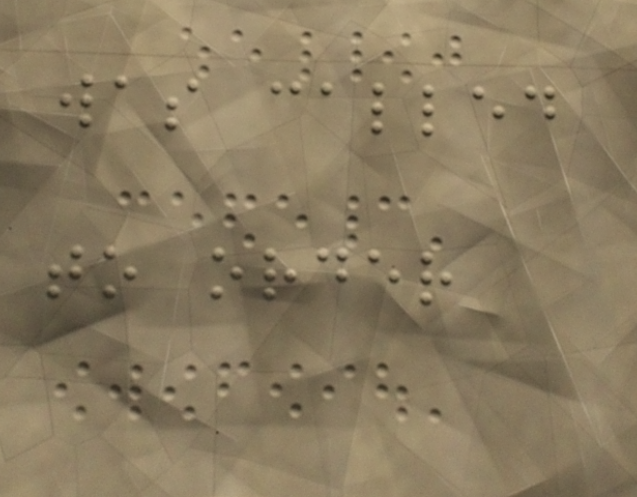was called
to order
